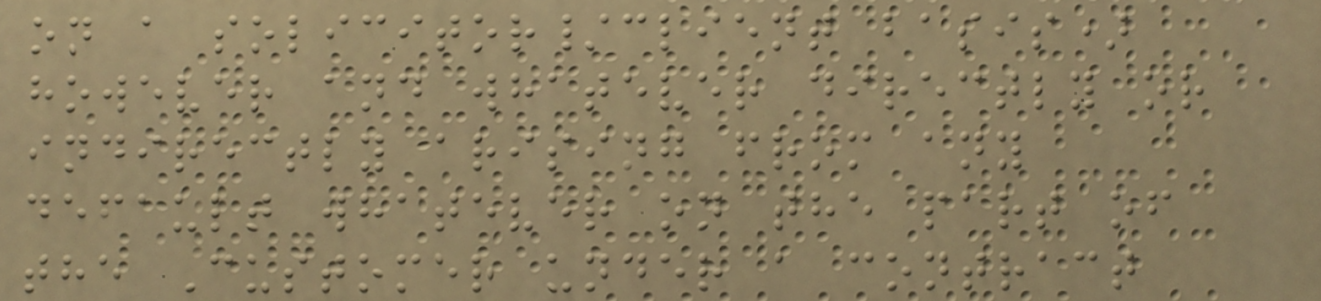on a solicitor/client basis)
however and whatever directly or
indirectly arising from any
default whatever on the part of
the Customer under a contract
